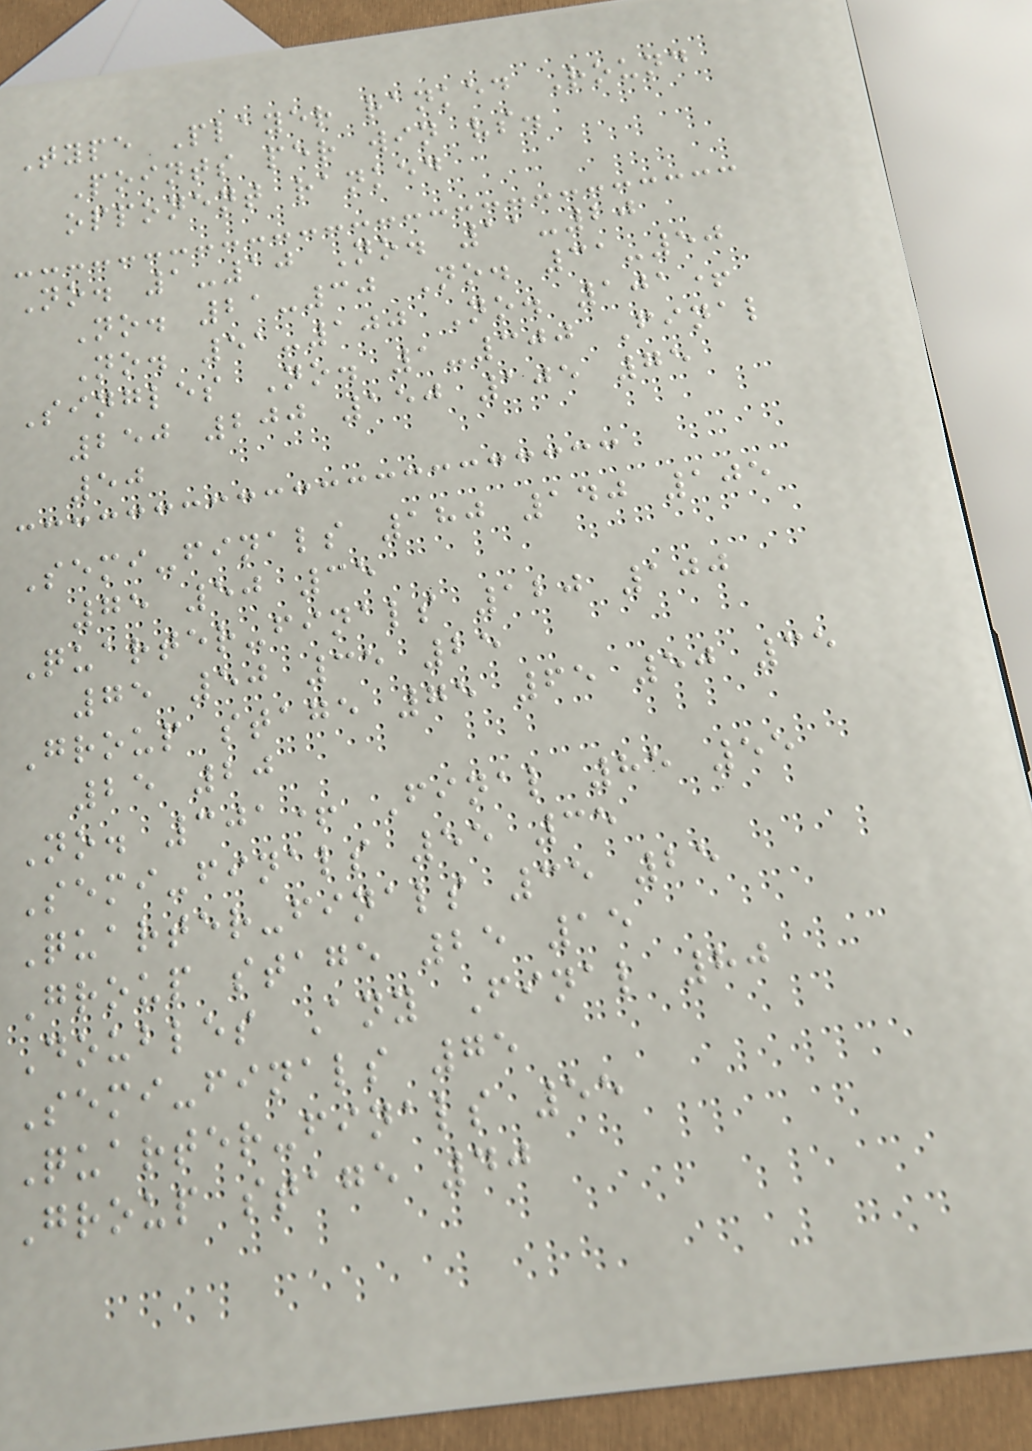Type Player ranked Round
Points per win vs.
opponent ranked
No. 1-10 No. 11-20
No. 21-30 No. 31-50
No. 51-100 No. 101+
Singles No. 1-300 Final
250 200 150 105 75
50
Semi-finals 180 140 105
75 50 35
Quarter-finals 120 100
75 50 35 25
Group stage 75 65 50 35
25 20
No. 301+ Final 85 55
Semi-finals 55 35
Quarter-finals 35 25
Group stage 25 15
Doubles Any Final 80
Semi-finals 75
Quarter-finals 55
Group stage 40
